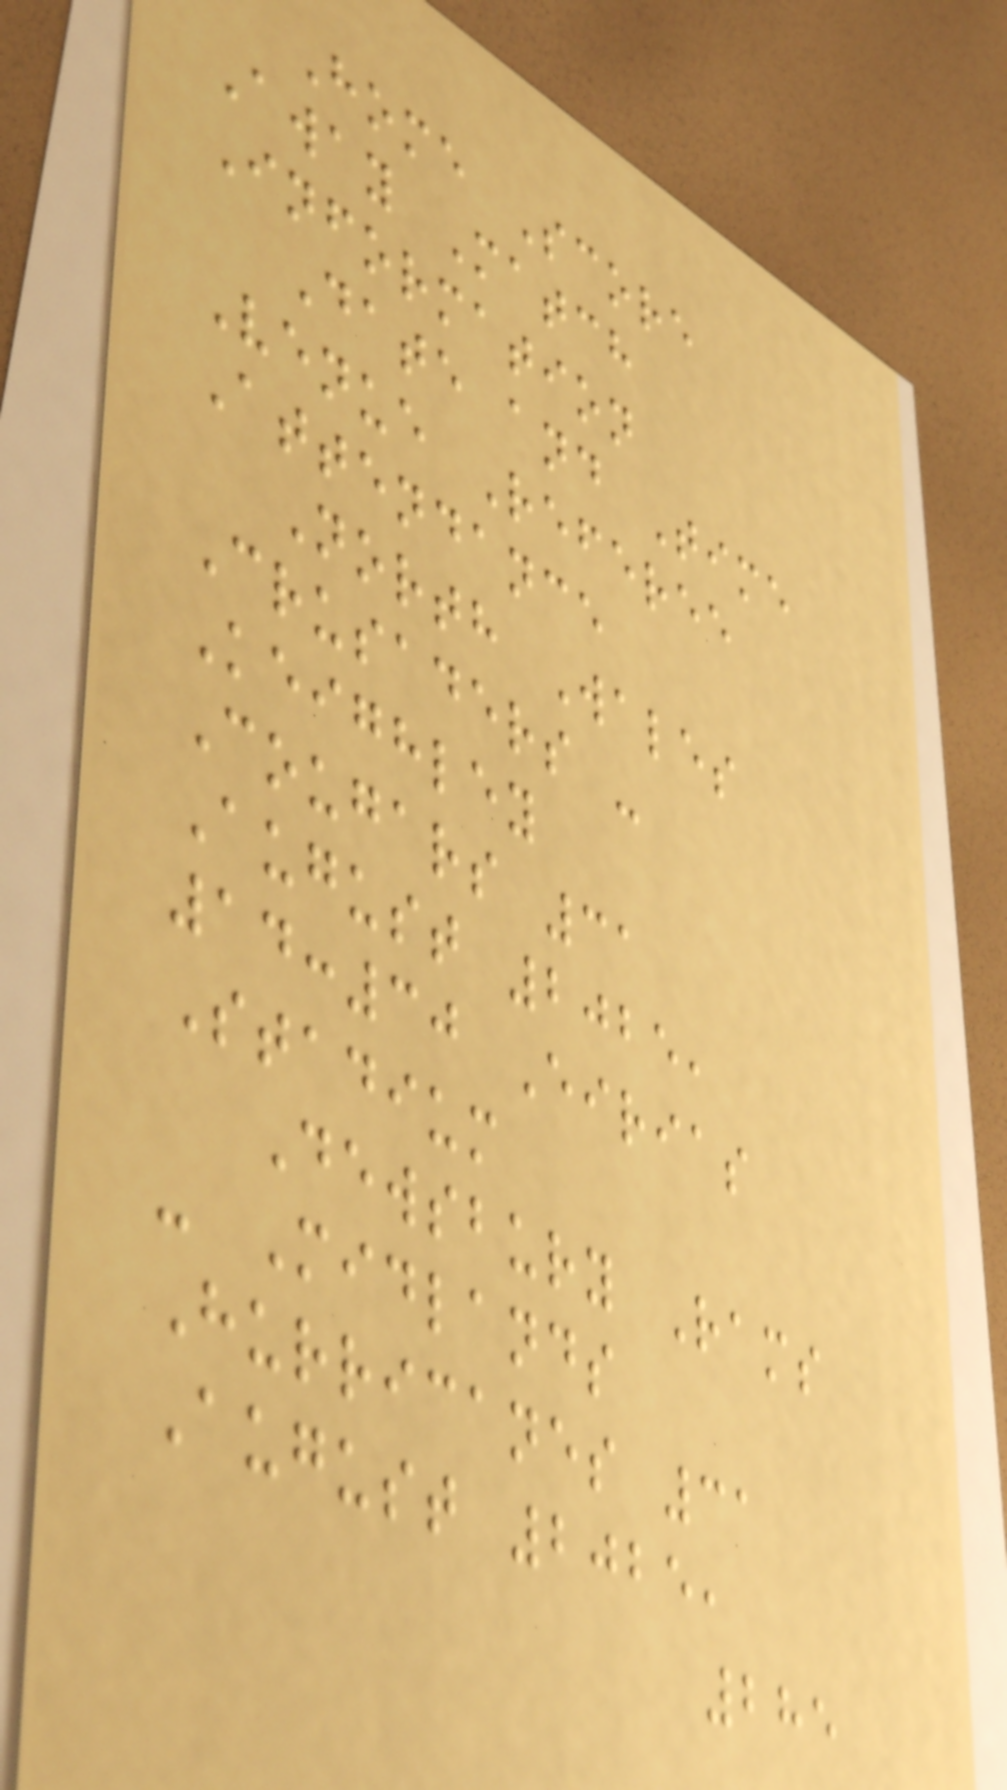Home Score
Away Match
Information
Date and Time
Venue Referee
Attendance
North Wales
Crusaders -
Keighley
Cougars 31
August 2025,
14:30 Eirias
Stadium
Dewsbury Rams
- Midlands
Hurricanes 31
August 2025,
285
